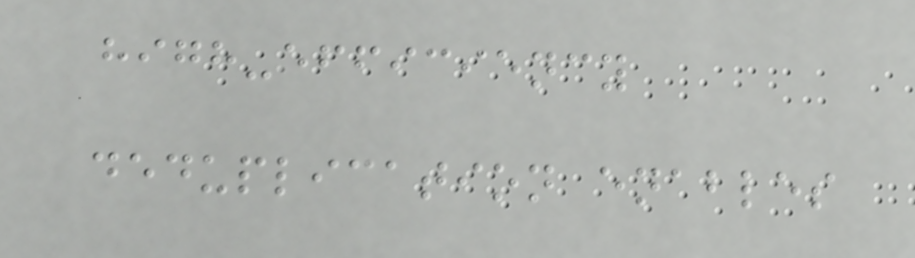high-efficiency
deduplication enables
